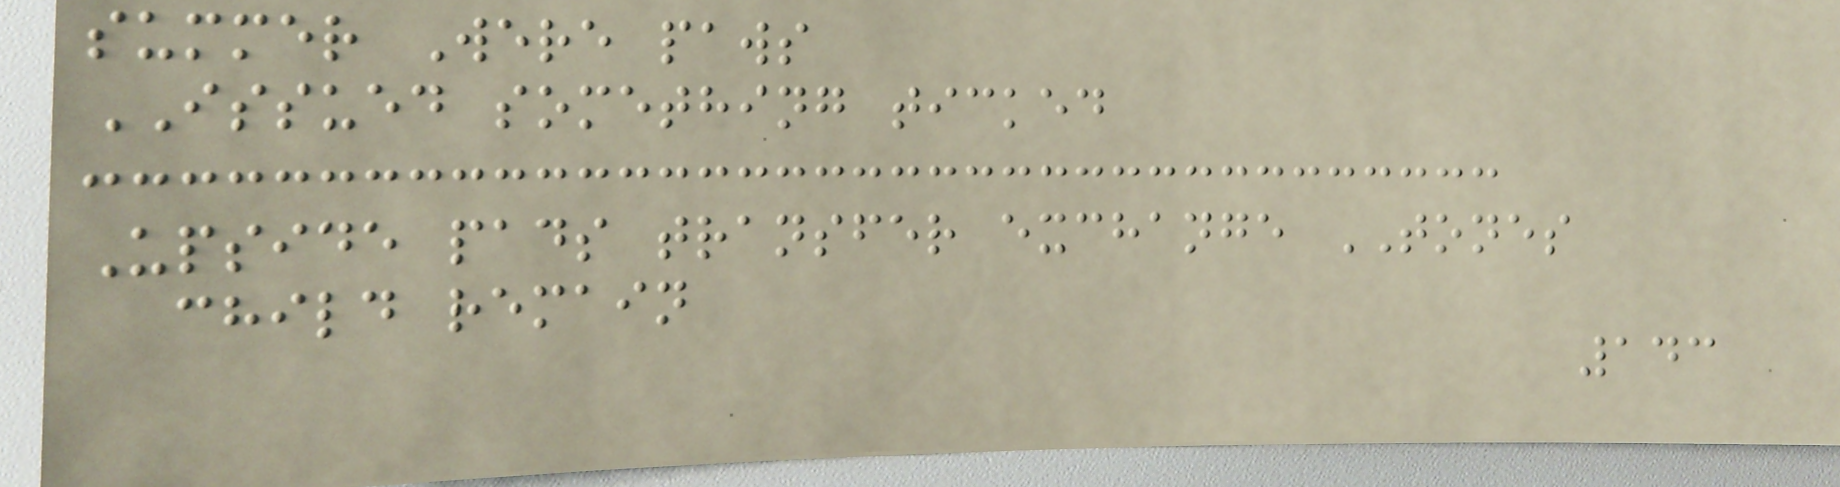summer Were paws
ISSUED something ticked
Upside pads transfer exchange TONES
child remain
143
